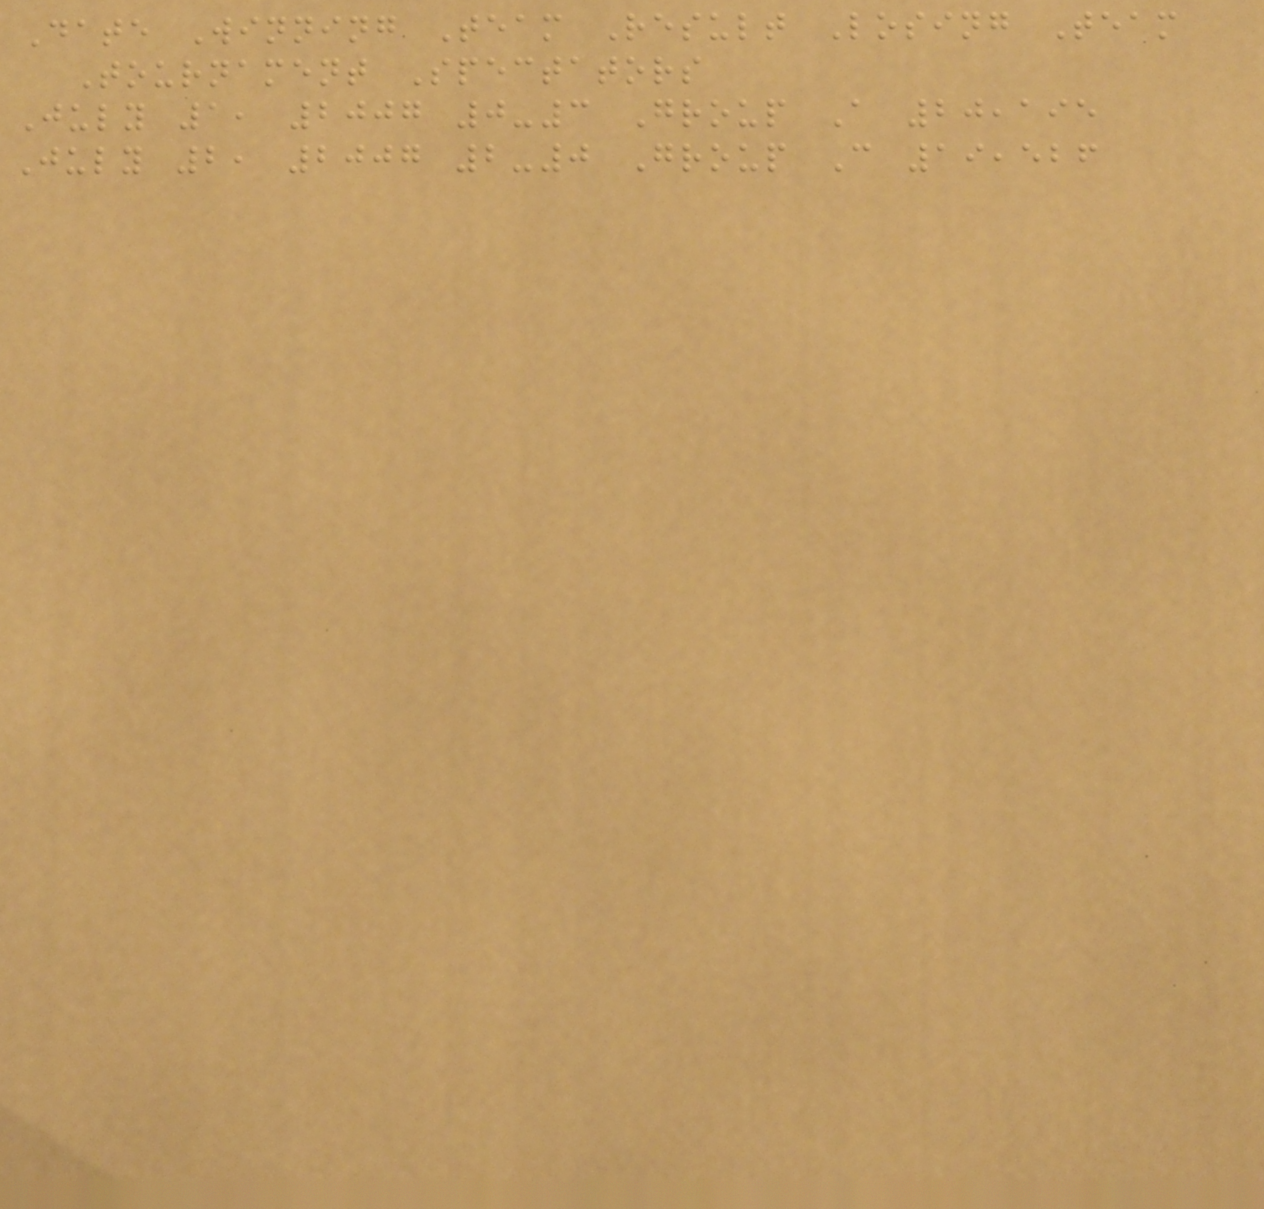Date Winning Team Result Losing Team
Tournament Spectators
July 1, 2007 0-3 Group A 20,195
July 2, 2007 2-0 Group C 19,526
